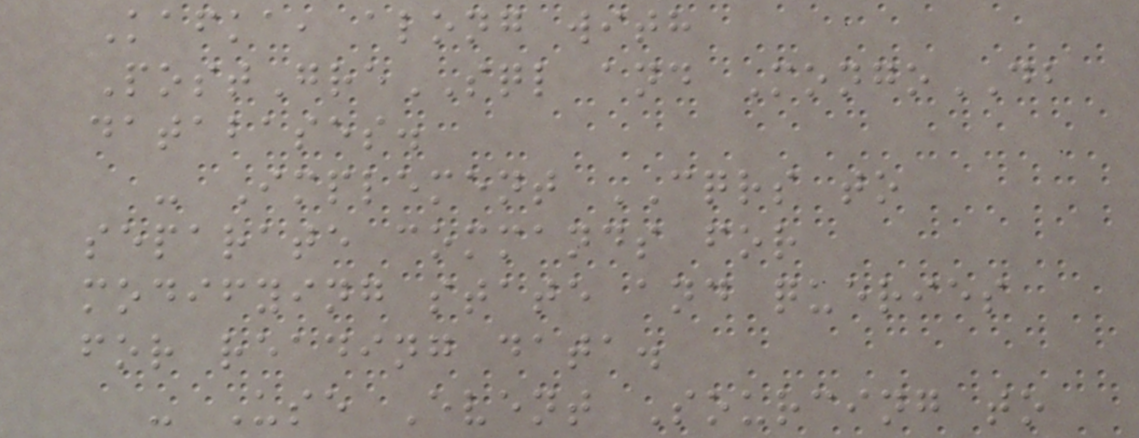Kafka, along with
PostGreSQL and MongoDB
databases.
- Implement CQRS to
separate commands for
modifying state and queries
for reading data.
- Use Event Sourcing to
